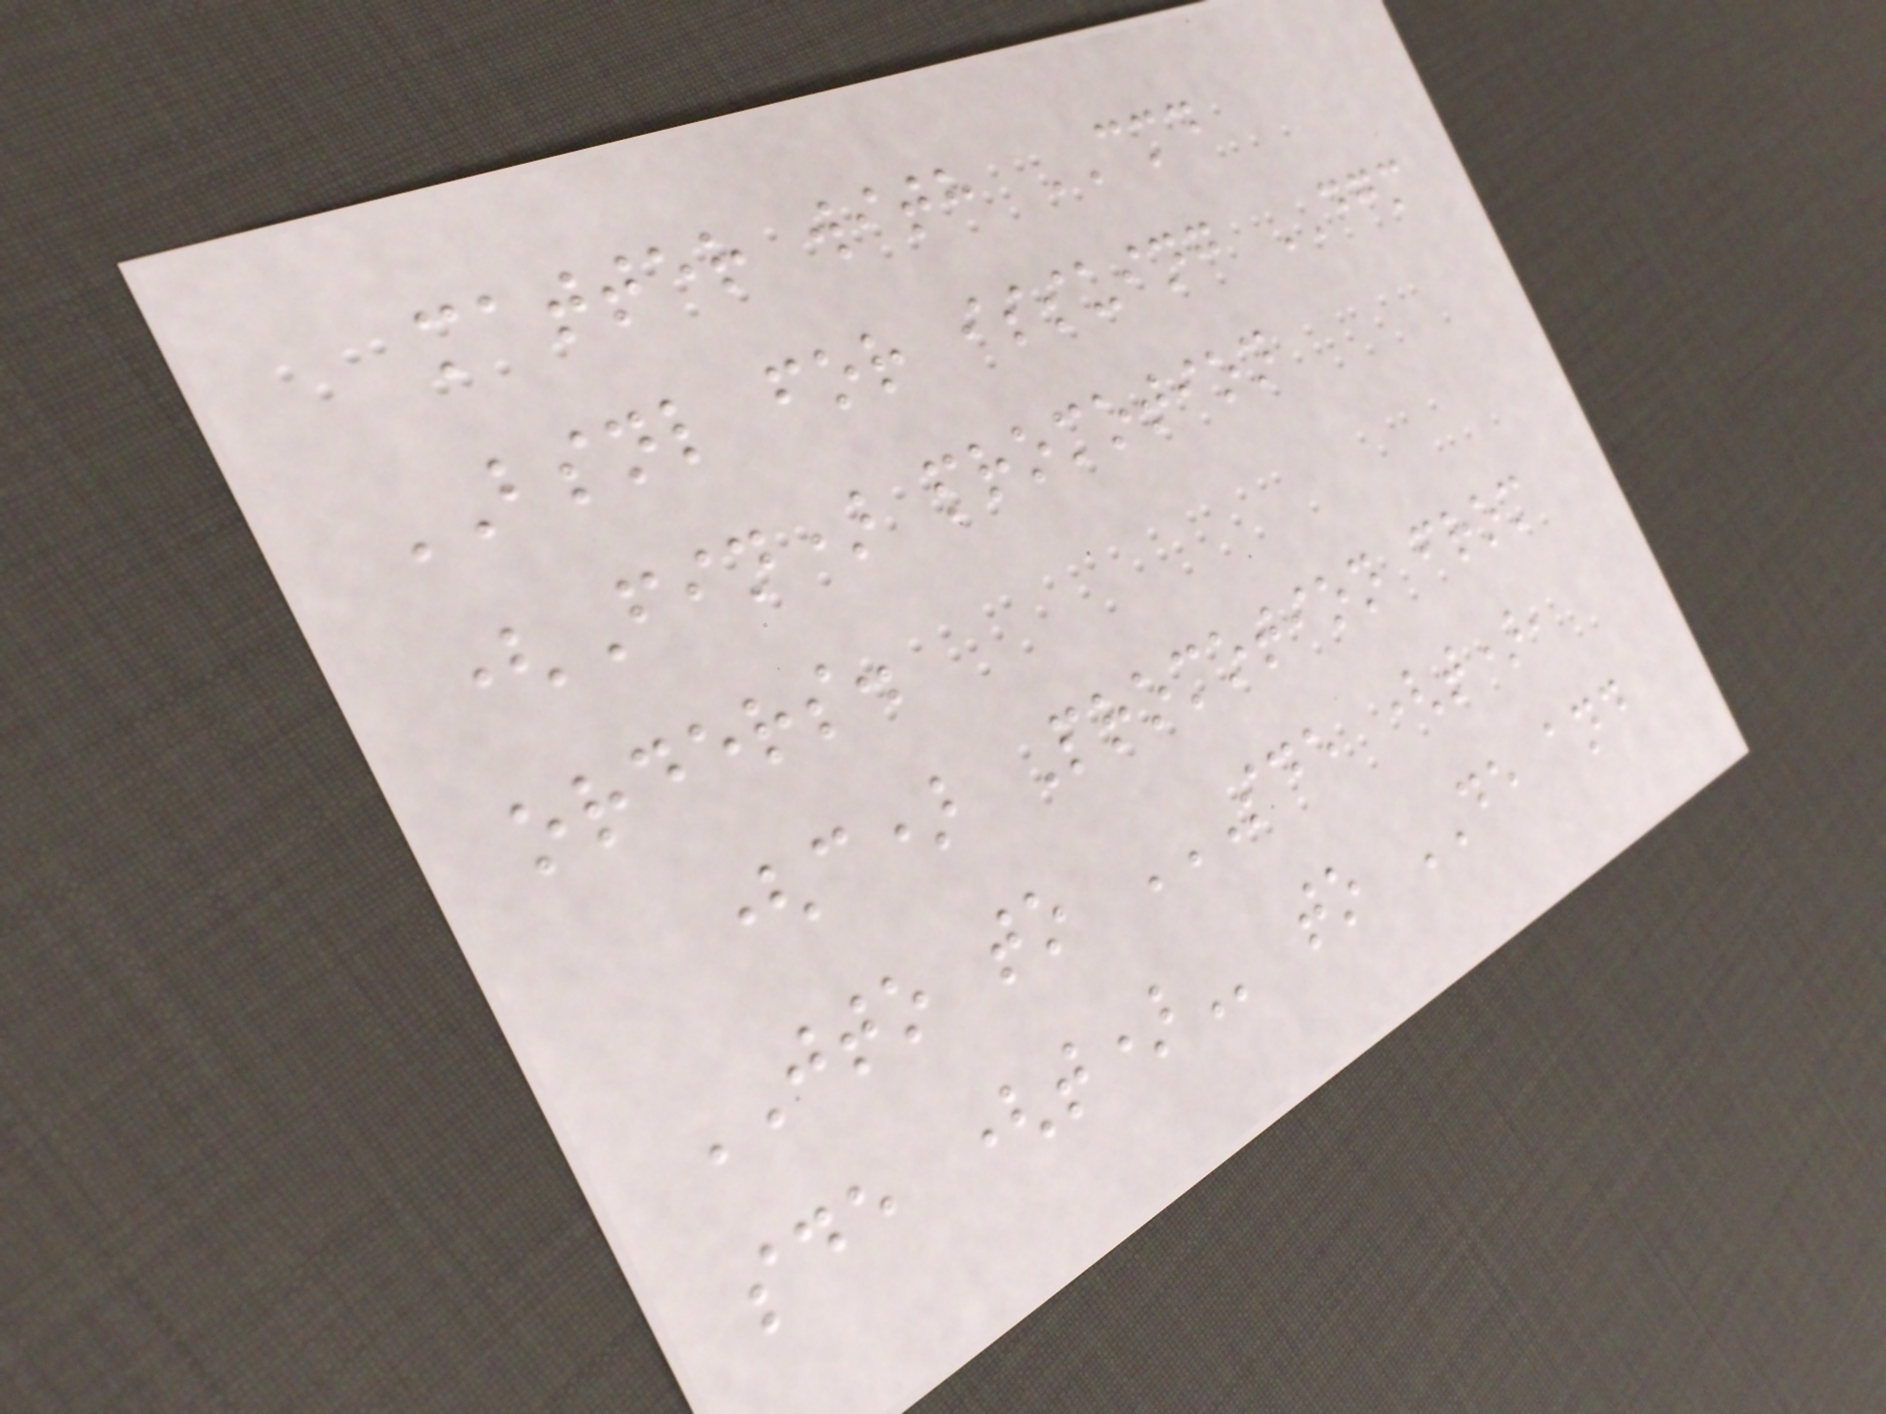matter with CMD
BSNL for issuing DGM
(Fin) promotion
orders.
(c) Promotion from
JTO to SDE (T),
SDE (T) to DE and
